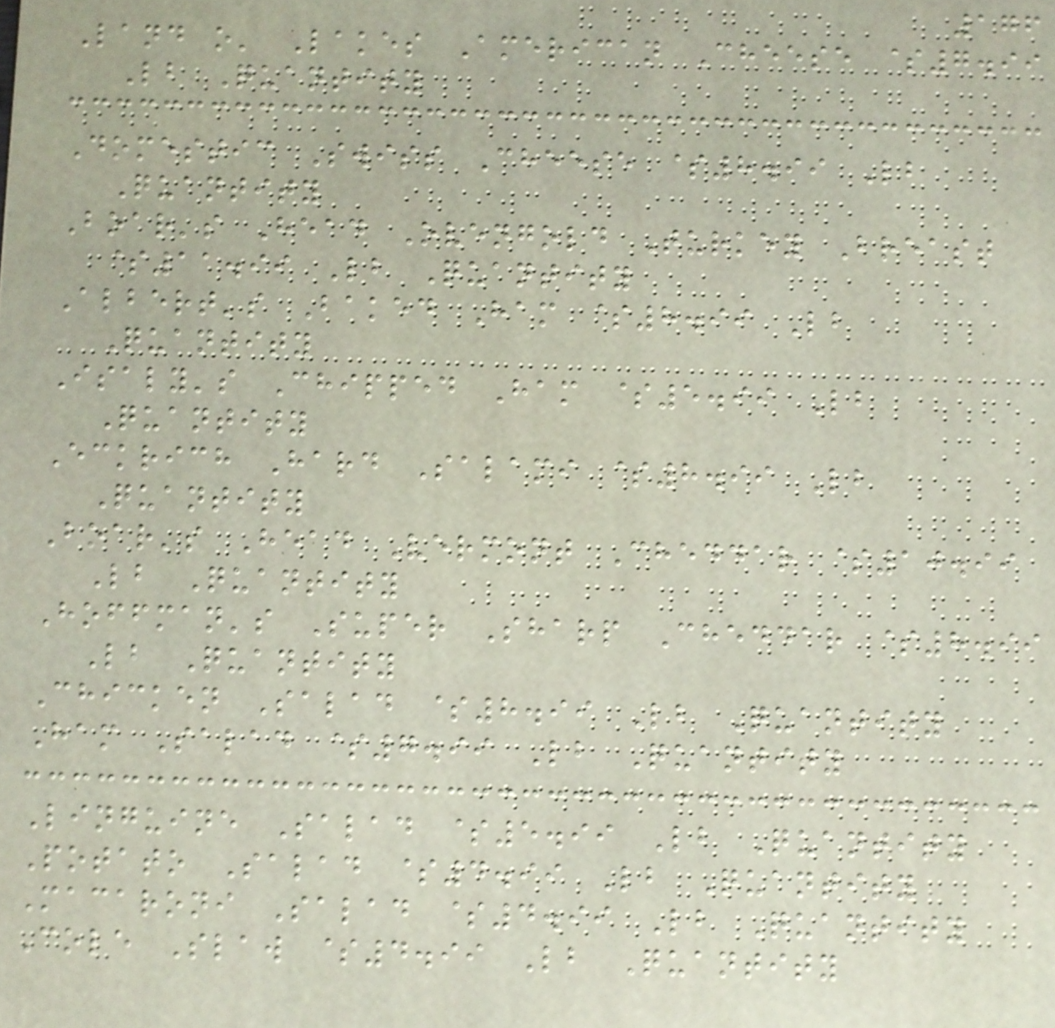176
Land o' Lakes American Cheese $7.99
Lb Quantity
Domestic Swiss Cheese $8.99 Lb
Quantity
Boar's Head Ovengold Turkey Breast
$11.99 Lb Quantity
Albert's Baked Ham $8.99 Lb
Quantity
Isaly's Chipped Ham $5.99 Lb
Quantity
Eckrich Hard Salami $8.99 Lb
Quantity
Boar's Head Vermont Cheddar $10.99
Lb Quantity
Hoffman's Super Sharp Cheddar $8.99
Lb Quantity
Chicken Salad $8.99 Lb Quantity
Ham Salad $7.99 Lb Quantity
Linguine Salad $5.99 Lb Quantity
Potato Salad $4.99 Lb Quantity
Macaroni Salad $4.99 Lb Quantity
Cole Slaw $4.99 Lb Quantity
